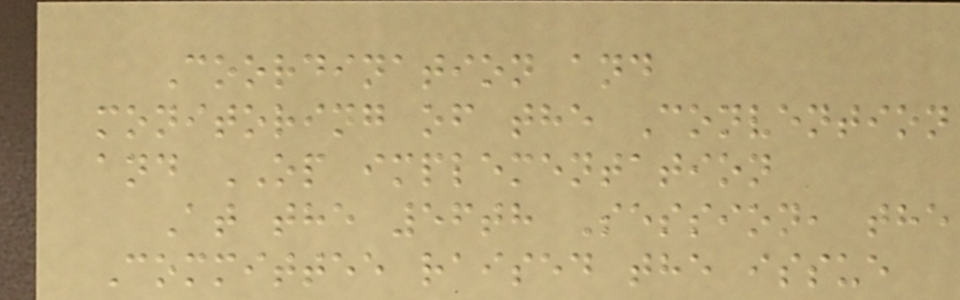Coordination and
monitoring of the Convention
and OP implementation
At the 56th Session, the
Committee raised the issue
